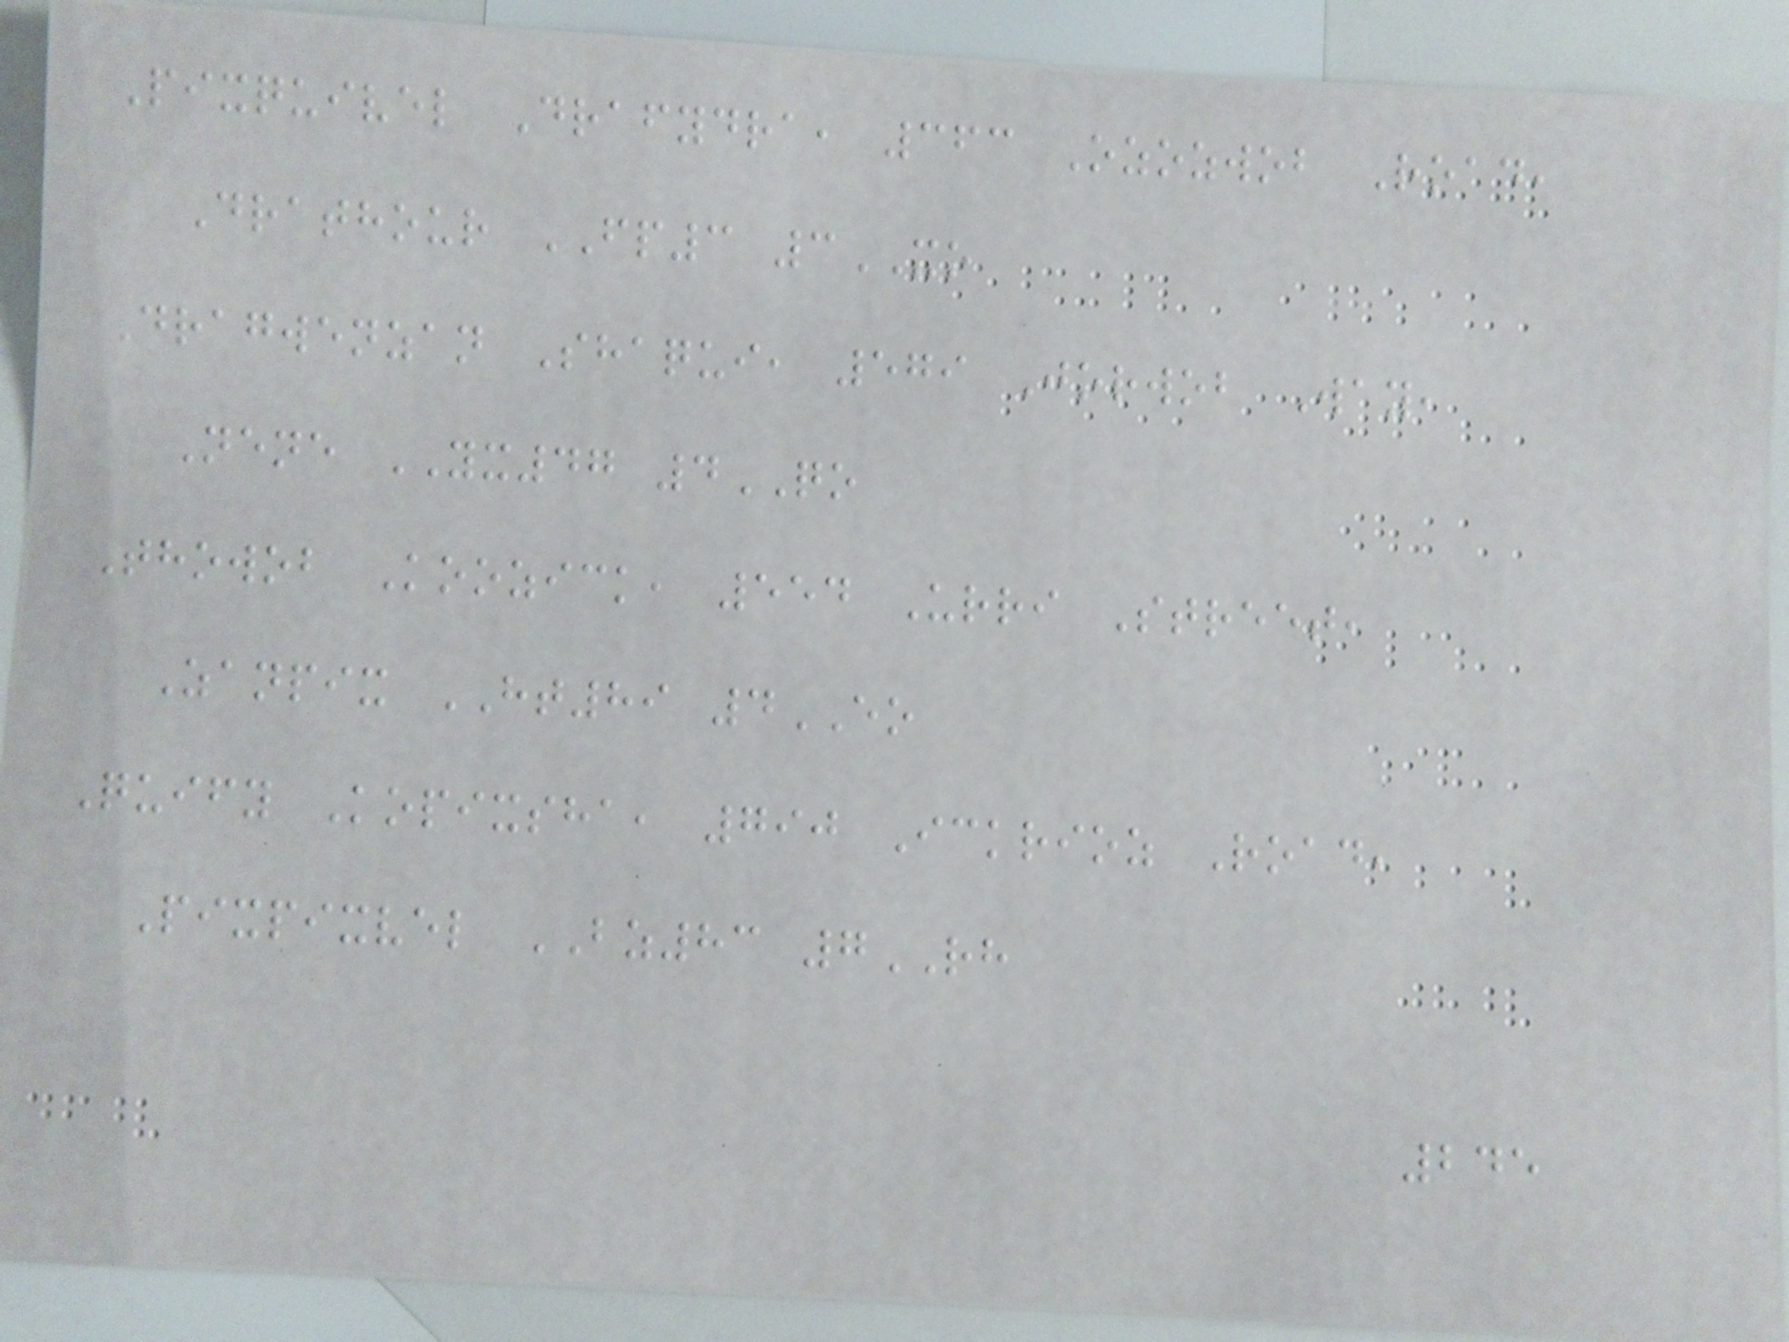Pixquivel Drafydra, 363 Ozozwob Road,
Drathour FP3 3XO
Dragwenzan Shaqui, 579 Jorwob Way,
Nene YX47 4QO
Thowob Koozick, 554 Urri Street,
Zanpix HT89 4EO
Quify Kopixsha, 790 Ickrioz Road,
Pixpixvel BZ83 7RH
245
